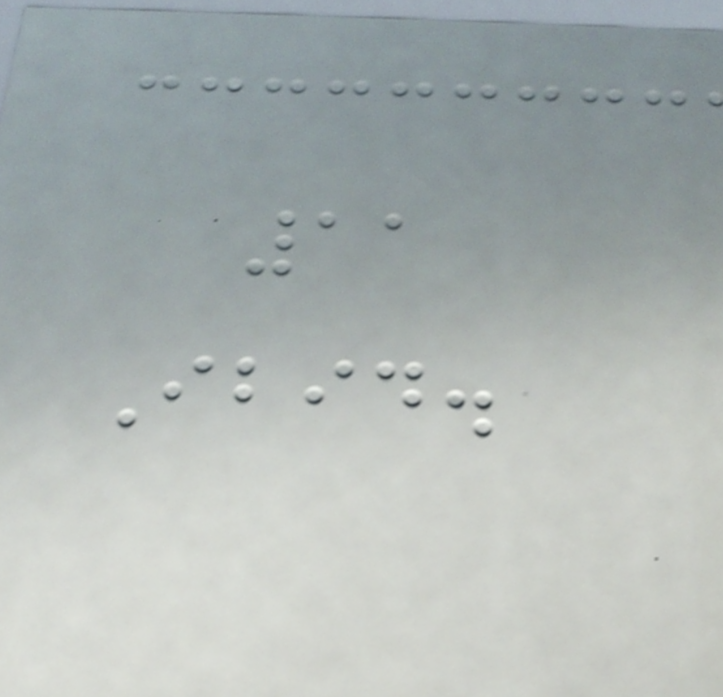11
Ibid.
